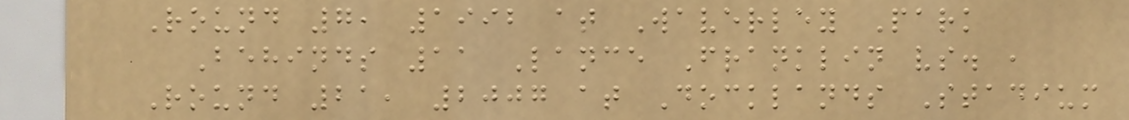Round 7, 1992 at Waverley Park
Behinds 11 Lance Franklin vs. ,
Round 21, 2007 at Docklands Stadium
